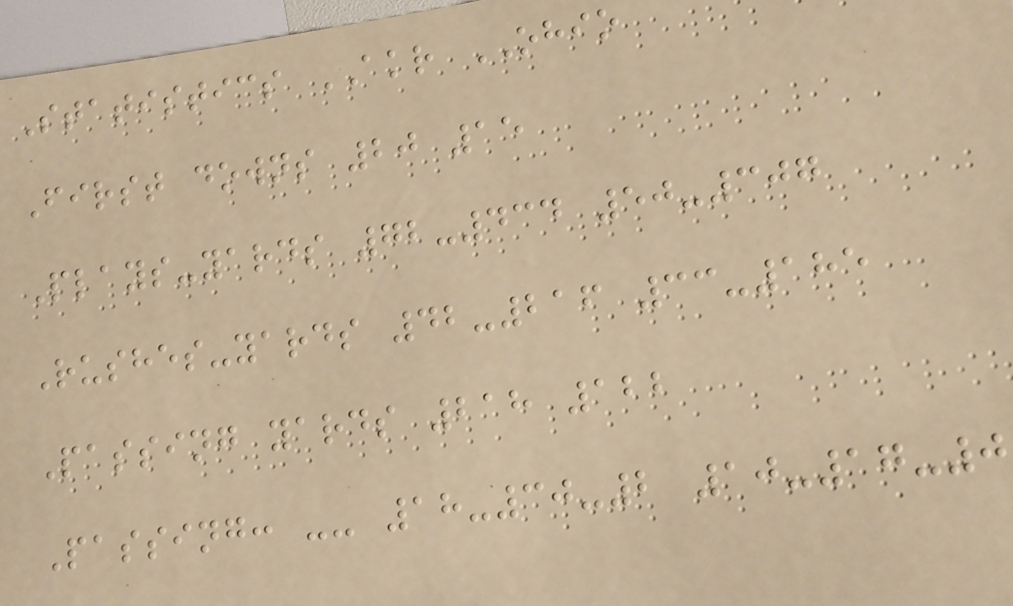Statistics AKR OHIO
First downs 20 15
Plays-yards 72-434 50-307
Rushes-yards 42-216 33-185
Passing yards 218 122
Passing: -- 18-30-2 10-17-0
